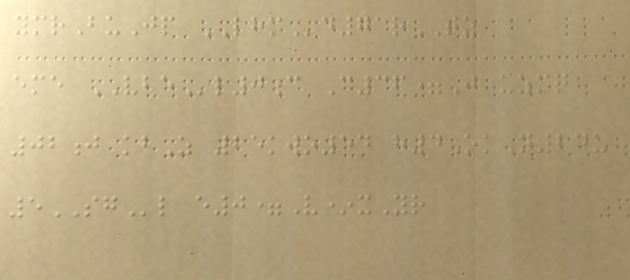ymrBuJp LHMd71rTZ
eme VBEl0c C36=J uzmq
02j kbZ 25kwo54 h4OkN24u
5SGl e0=V*xYr
